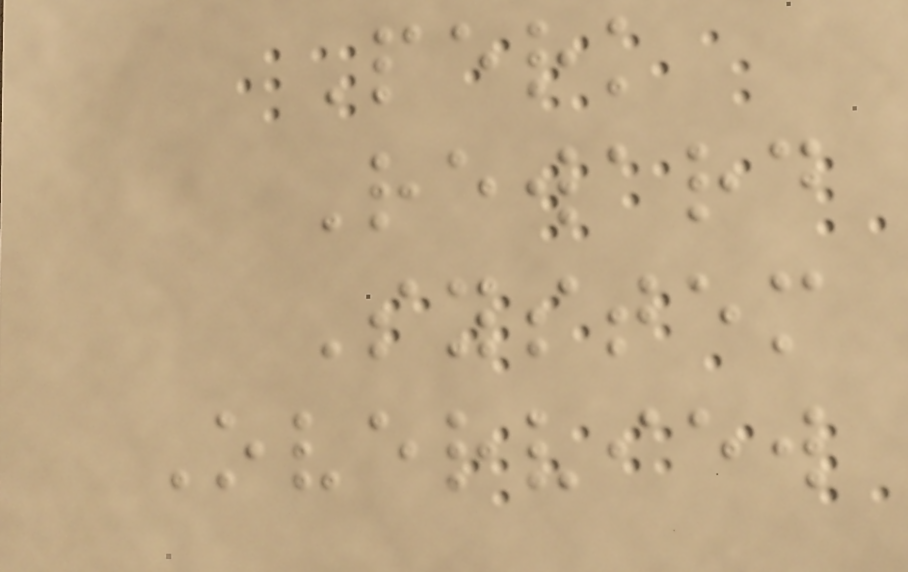Perk
Reward
System
Overview
